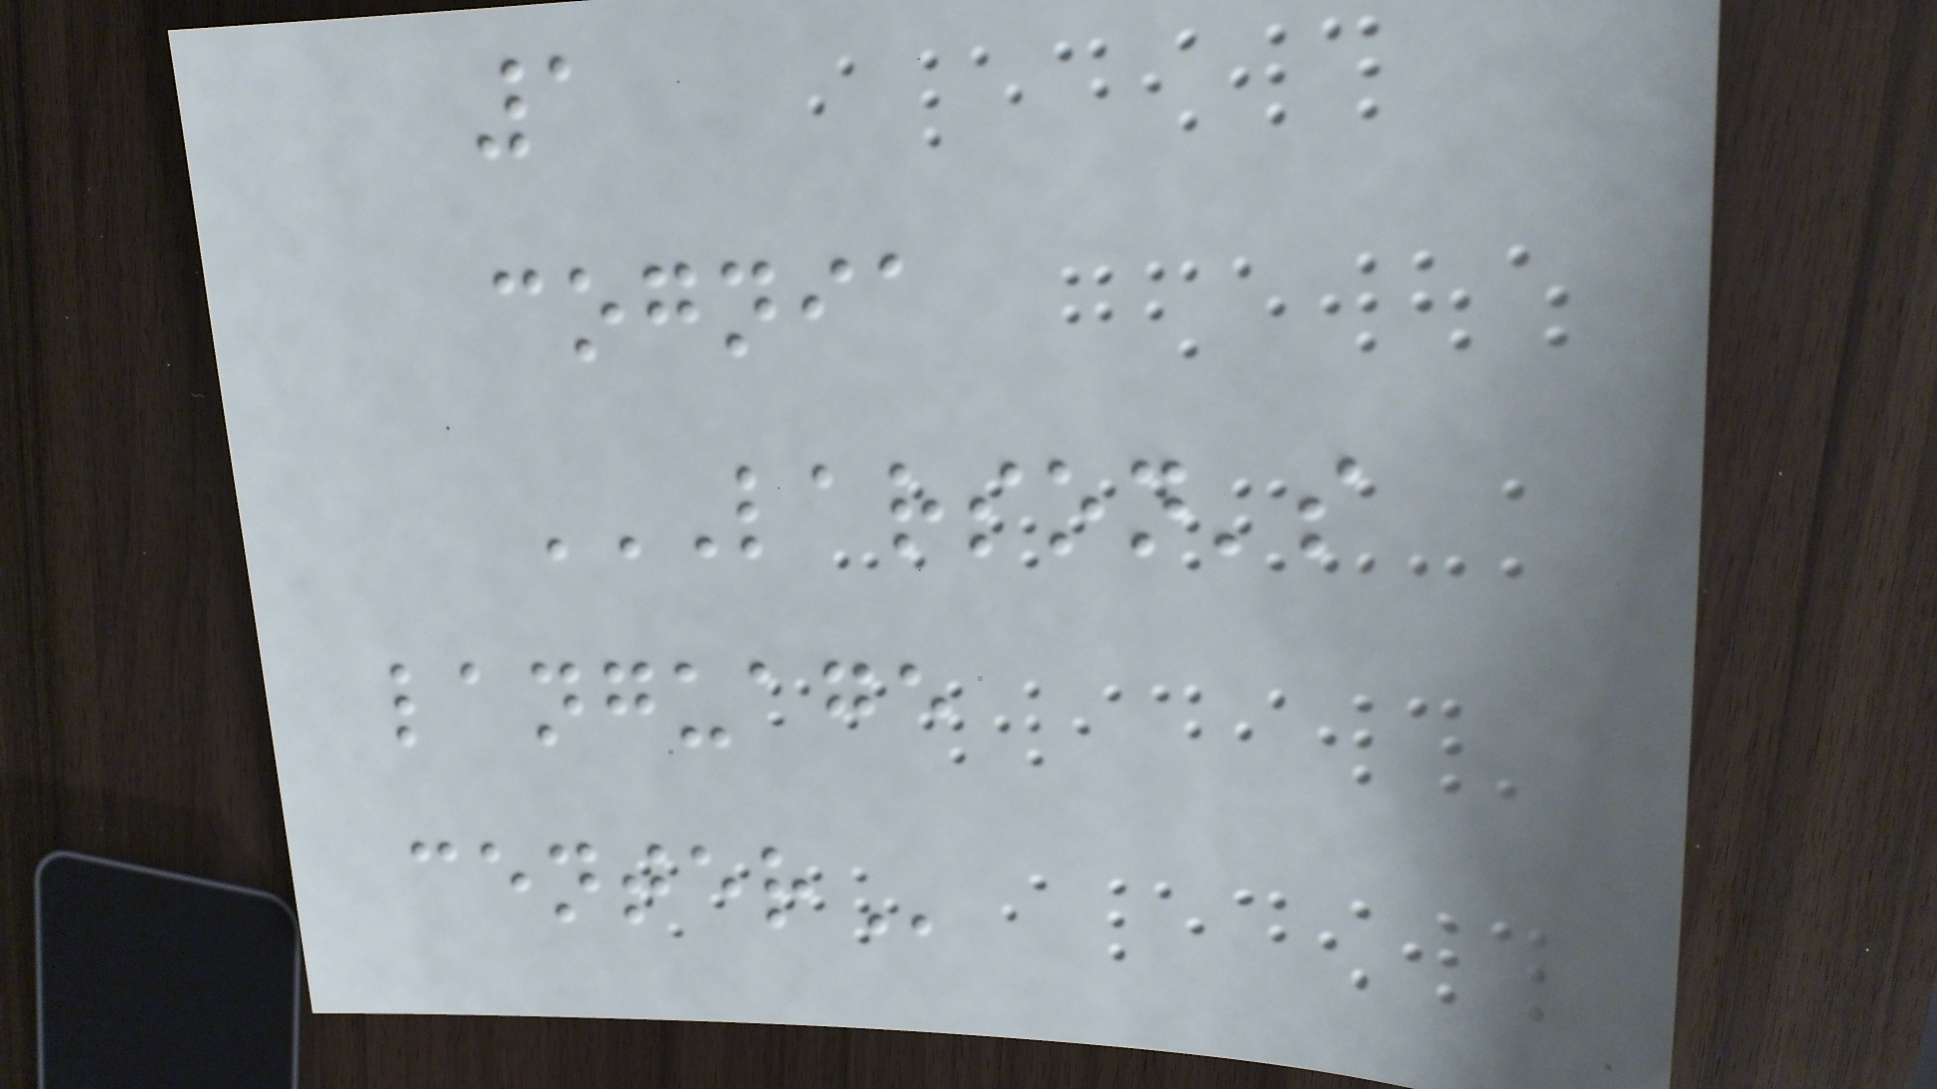1
cognia
LARSON'S
LANGUAGE
CENTER
